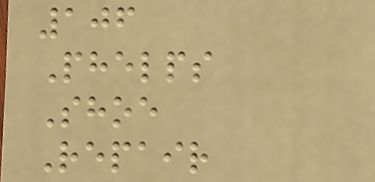106
Phelps
Shoe
Repair
